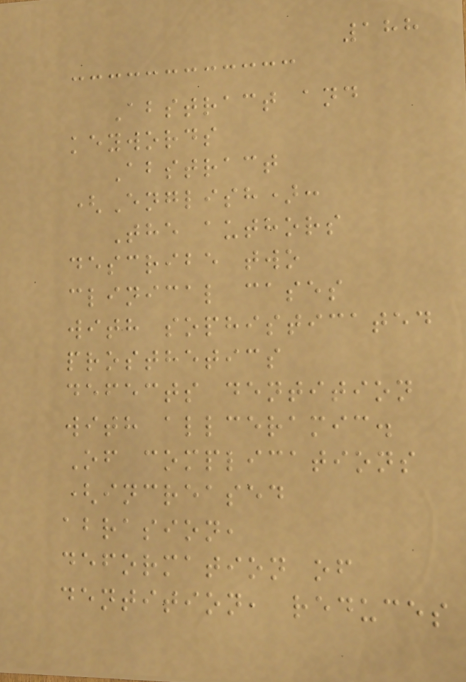188
Abstract and
keywords
Abstract
(English):
The authors
describe two
clinical cases
with sophisticated
prosthetics
defects dentition
with allceramic.
Of complications
(increased
abrasion,
deformation of
dentition, reduces
